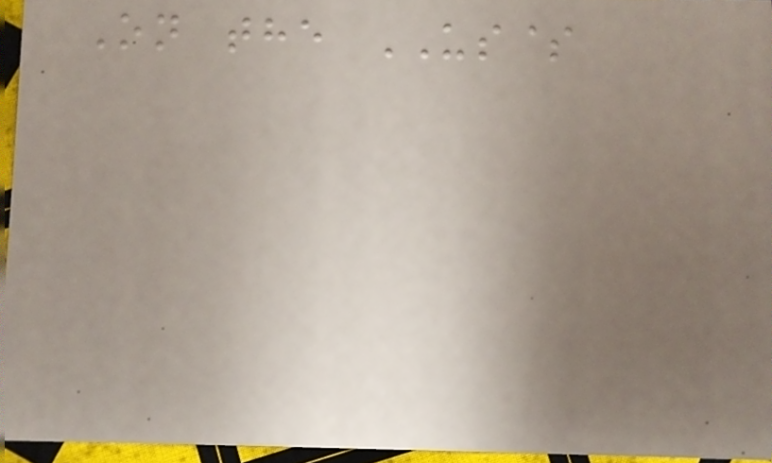On the US$
